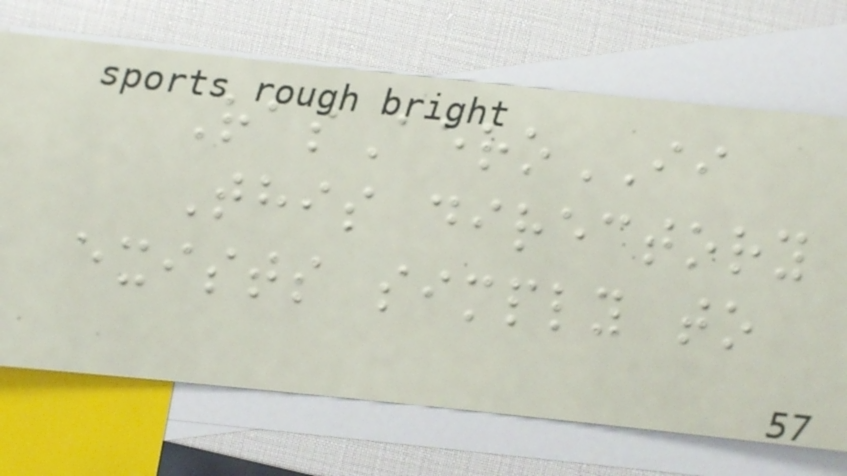RasAeroII
This directory
exists simply to
